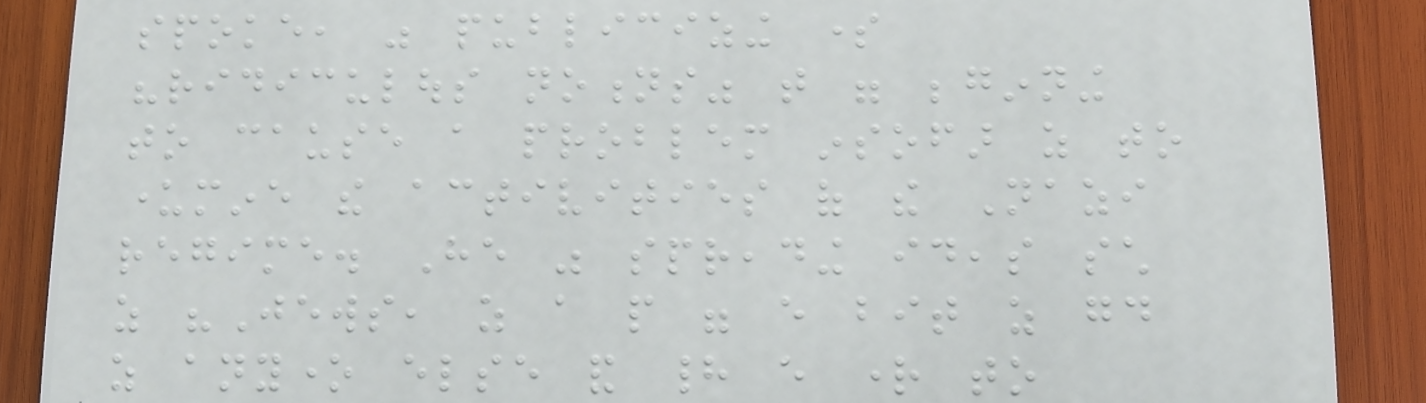spoke, was publicizing some
"ridiculous notions" that were beginning
to cause a problem insofar as to
undermine the activities of the Nazi
regime. He was spreading ideas such
as "Jews, as a people were every bit as good
as anyone else and had every right to
